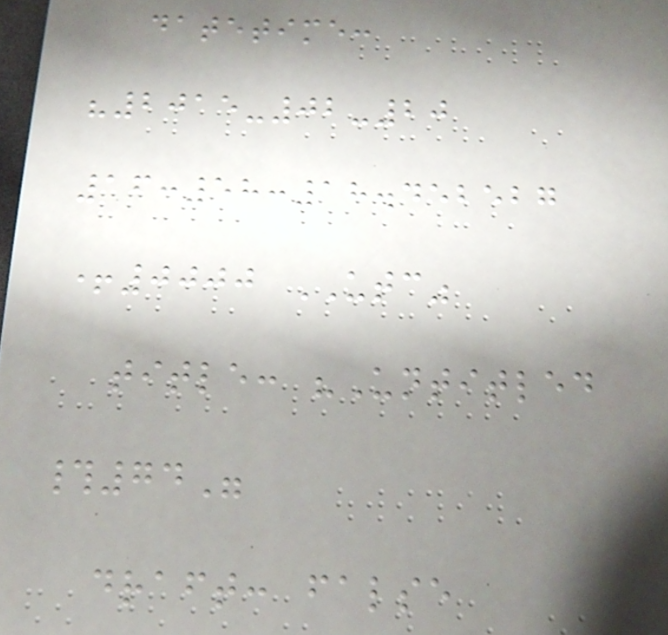datetime:
"2015-02-20
16:58:18.452527
+0000 UTC"
title: "Untitled
#74"
draft: false
